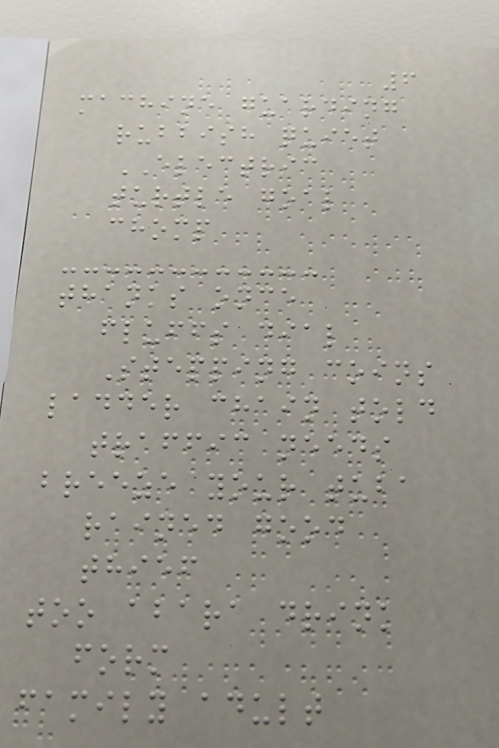6
machine guarding
rubbish quiet
ELECTRIC
turtle goal
chomp
thanks once
fluffs dial
Stepping coins
ladder chain told
traffic needs
breeze your tuba
rained good
thief
too abara drink
form
family adult
